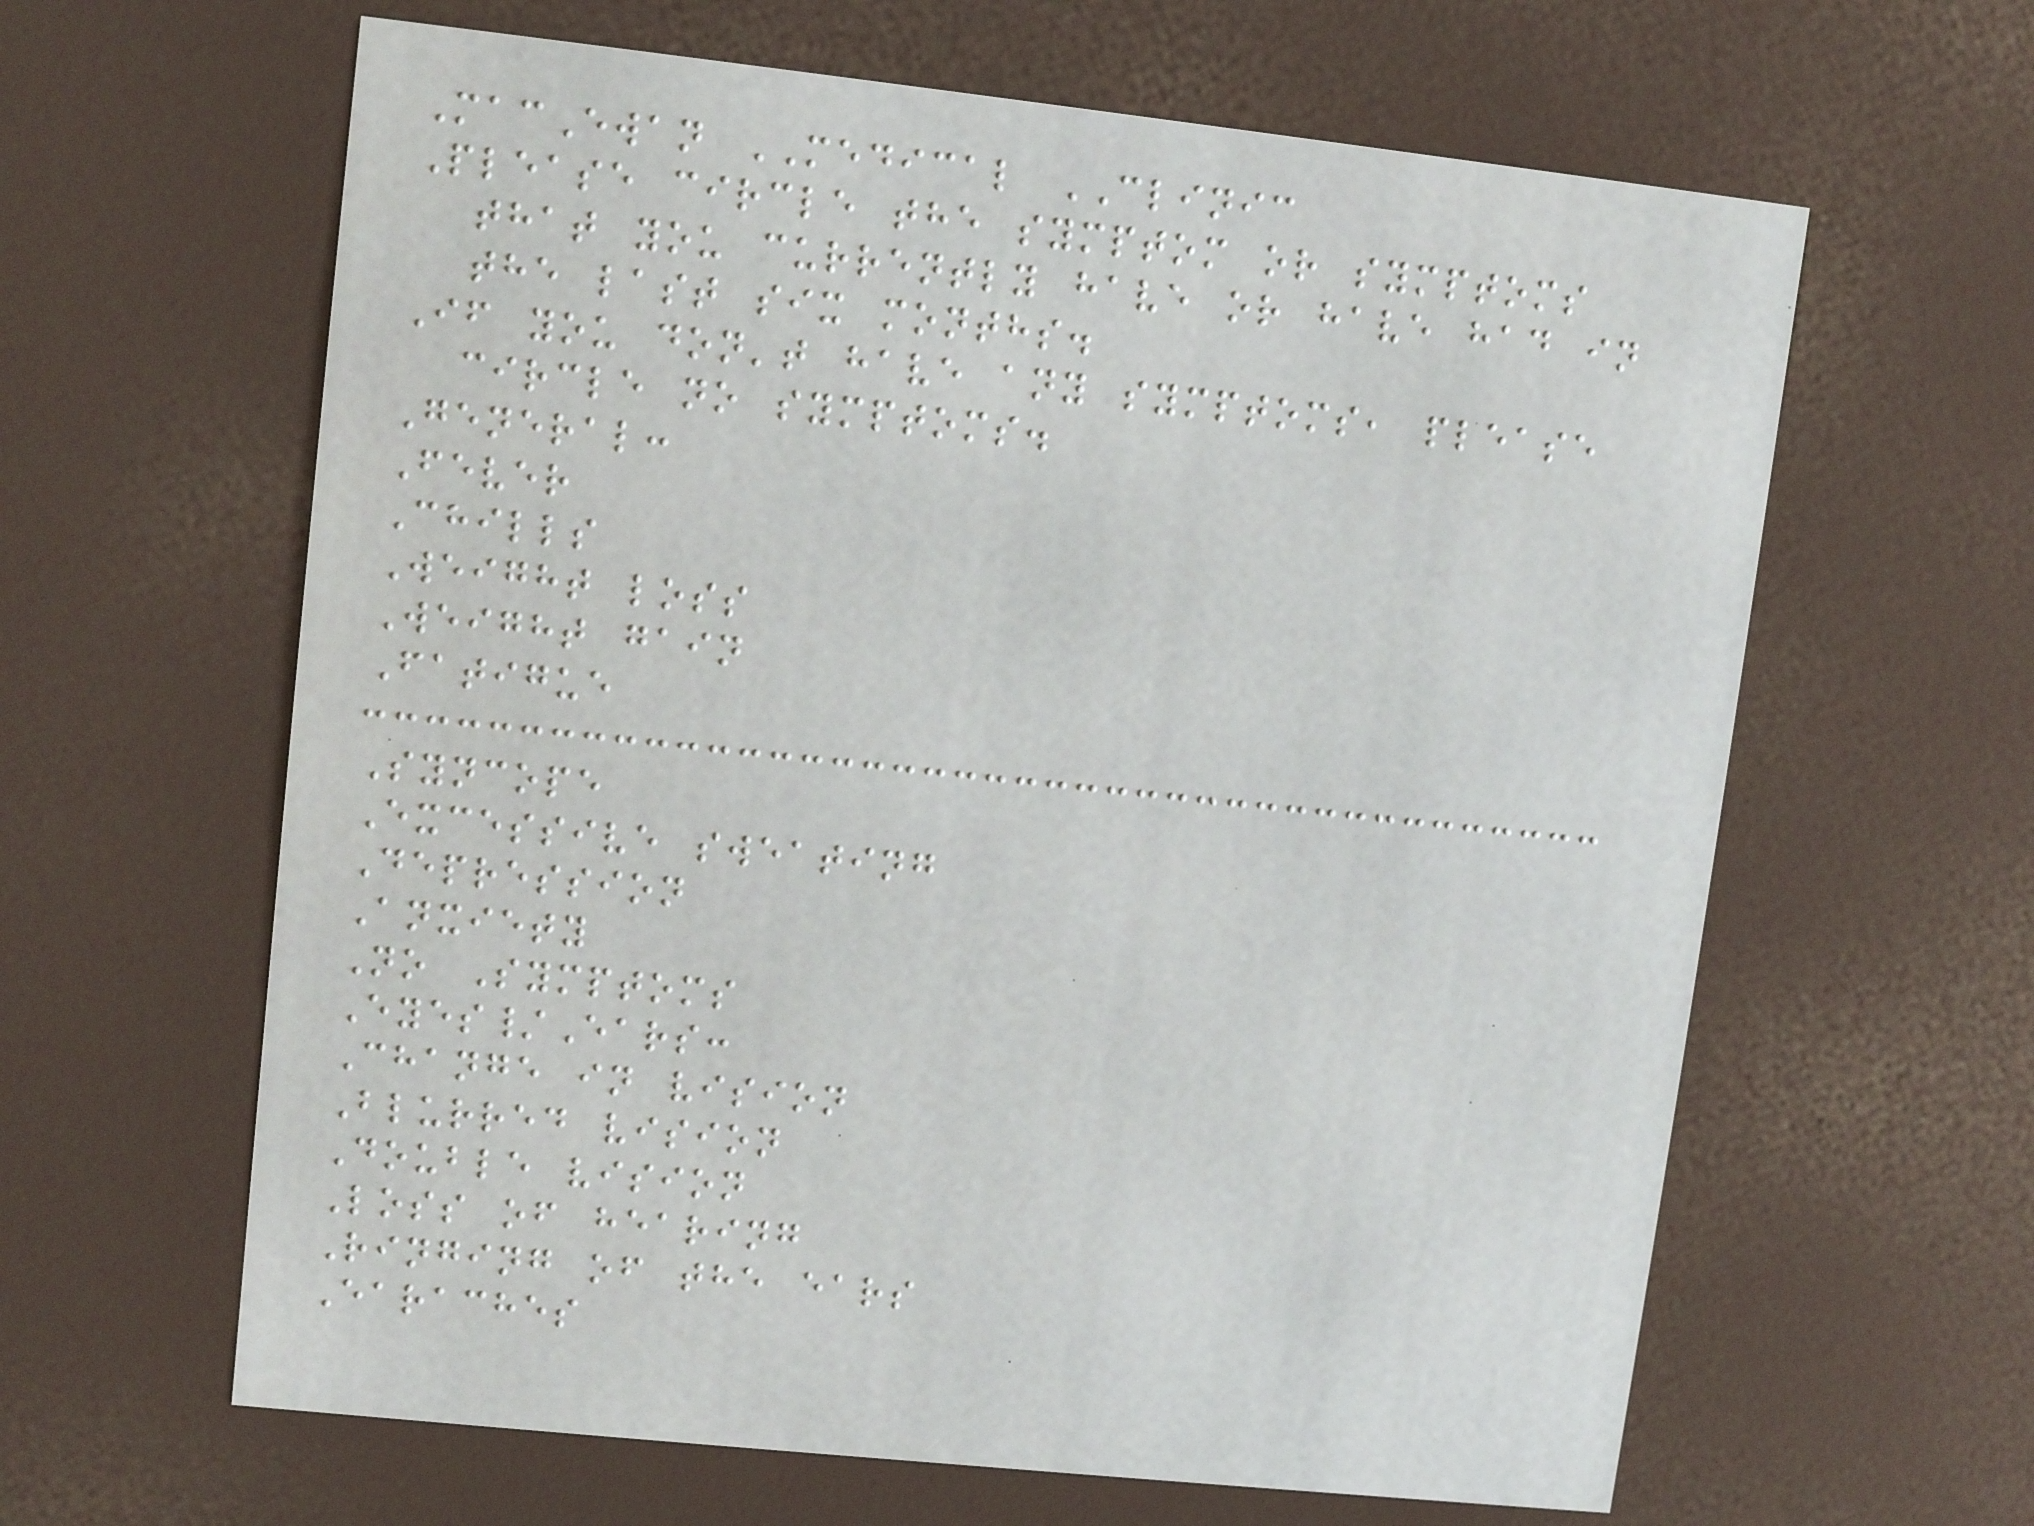MacEwan MEDICAL CLINIC
Please circle the symptom or symptoms
that you currently have or have had in
the last six months.
If you don't have any symptoms, please
circle no symptoms.
General:
Fever
Chills
Weight loss
Weight gain
Fatigue
Syncope
Excessive sweating
Depression
Anxiety
No Symptoms
Eyes/Ears:
Change in vision
Blurred vision
Double vision
Loss of hearing
Ringing of the ears
Earaches
